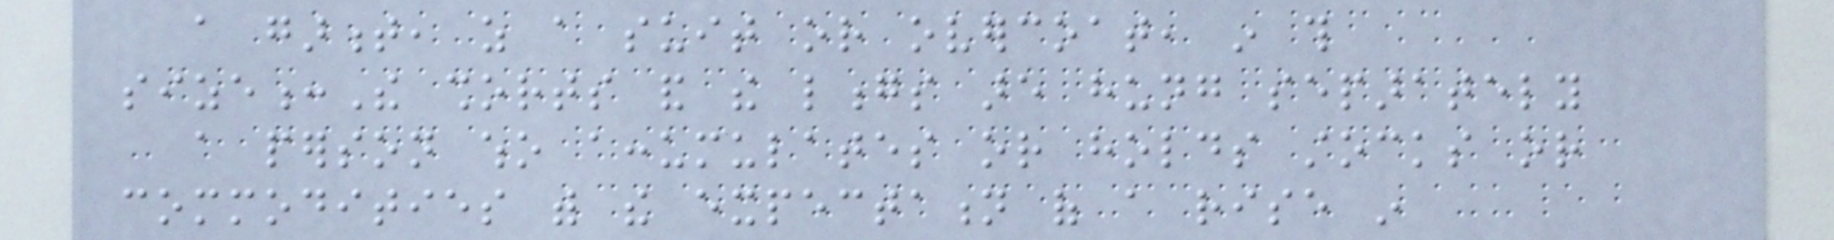a garment, as a suit or overcoat, in this
size:The shorts and the longs are hung separately
a person who accumulates or holds stocks or
commodities with the expectation of a rise in
